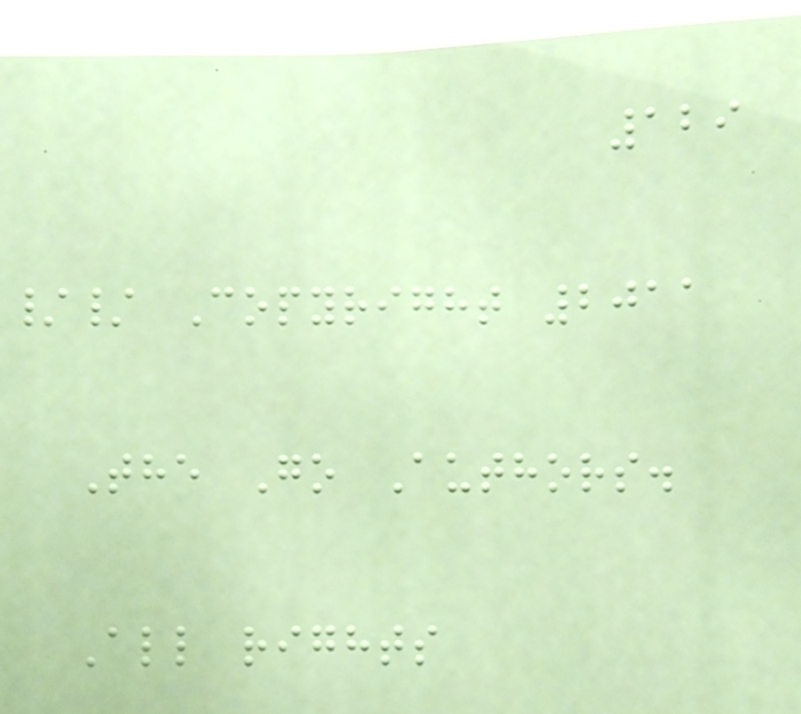129
// Copyright 2011
The Go Authors.
All rights
